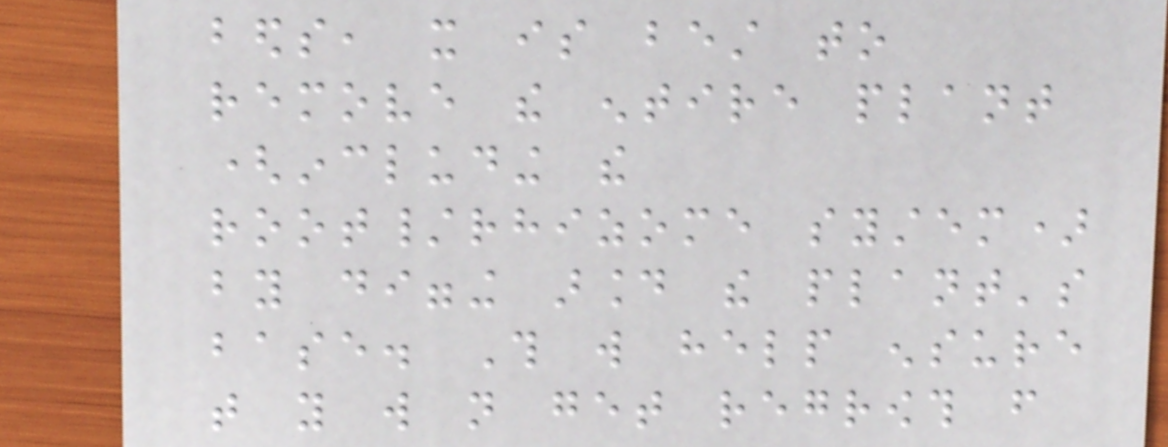beds, it is best to
remove the entire plant
(including the
root/rhizome system)
by digging around the plant's
base. This will help ensure
that you will not get regrowth from
